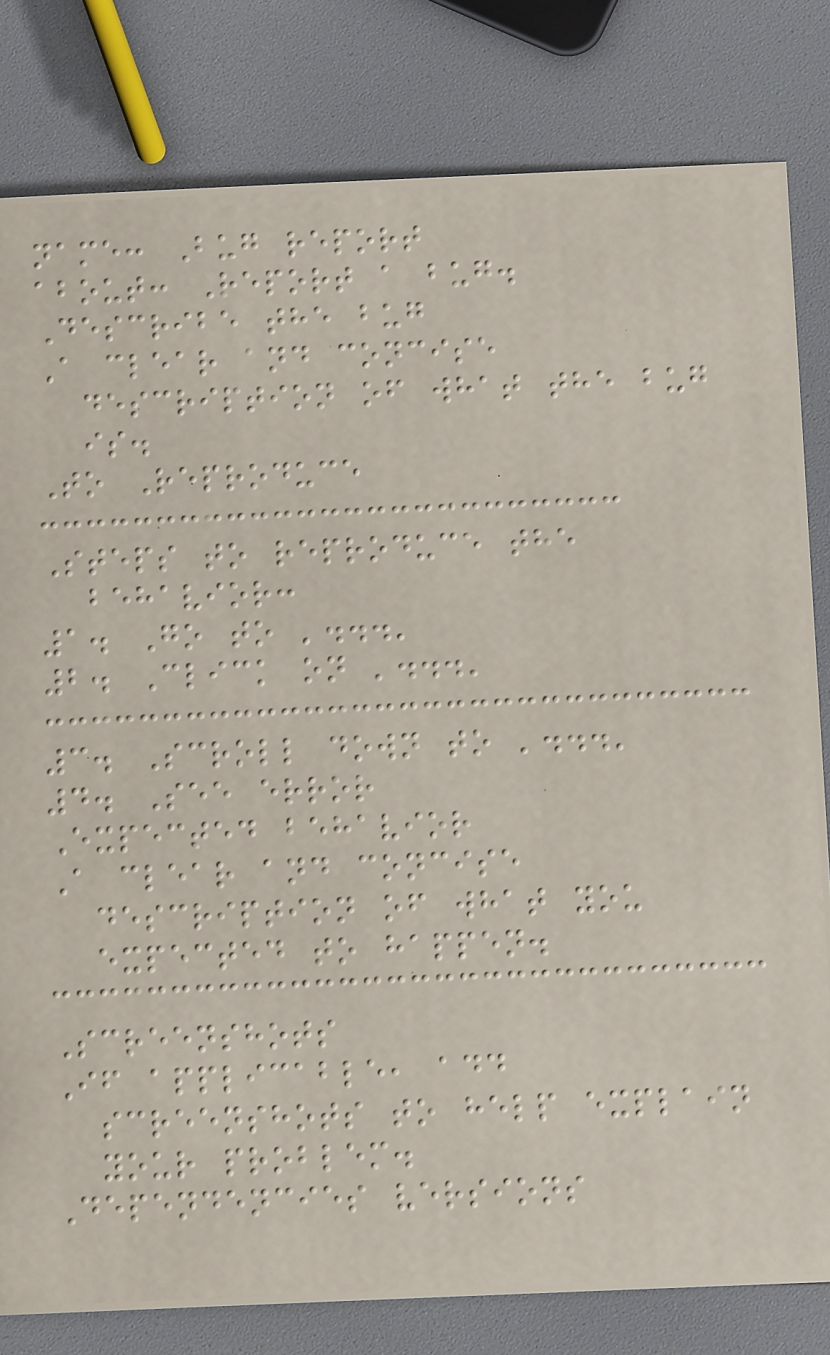name: Bug report
about: Report a bug.
Describe the bug
A clear and concise
description of what the bug
is.
To Reproduce
Steps to reproduce the
behavior:
1. Go to '...'
2. Click on '...'
3. Scroll down to '...'
4. See error
Expected behavior
A clear and concise
description of what you
expected to happen.
Screenshots
If applicable, add
screenshots to help explain
your problem.
Dependencies versions
